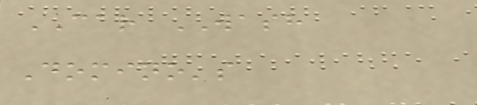CAR WASH
Domino's
